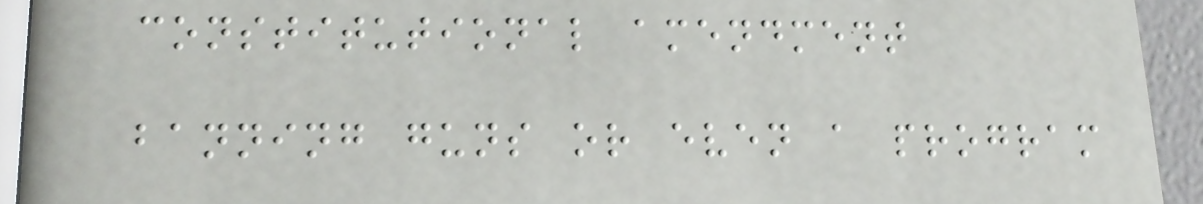constitutional amendment
banning guns or even a program
